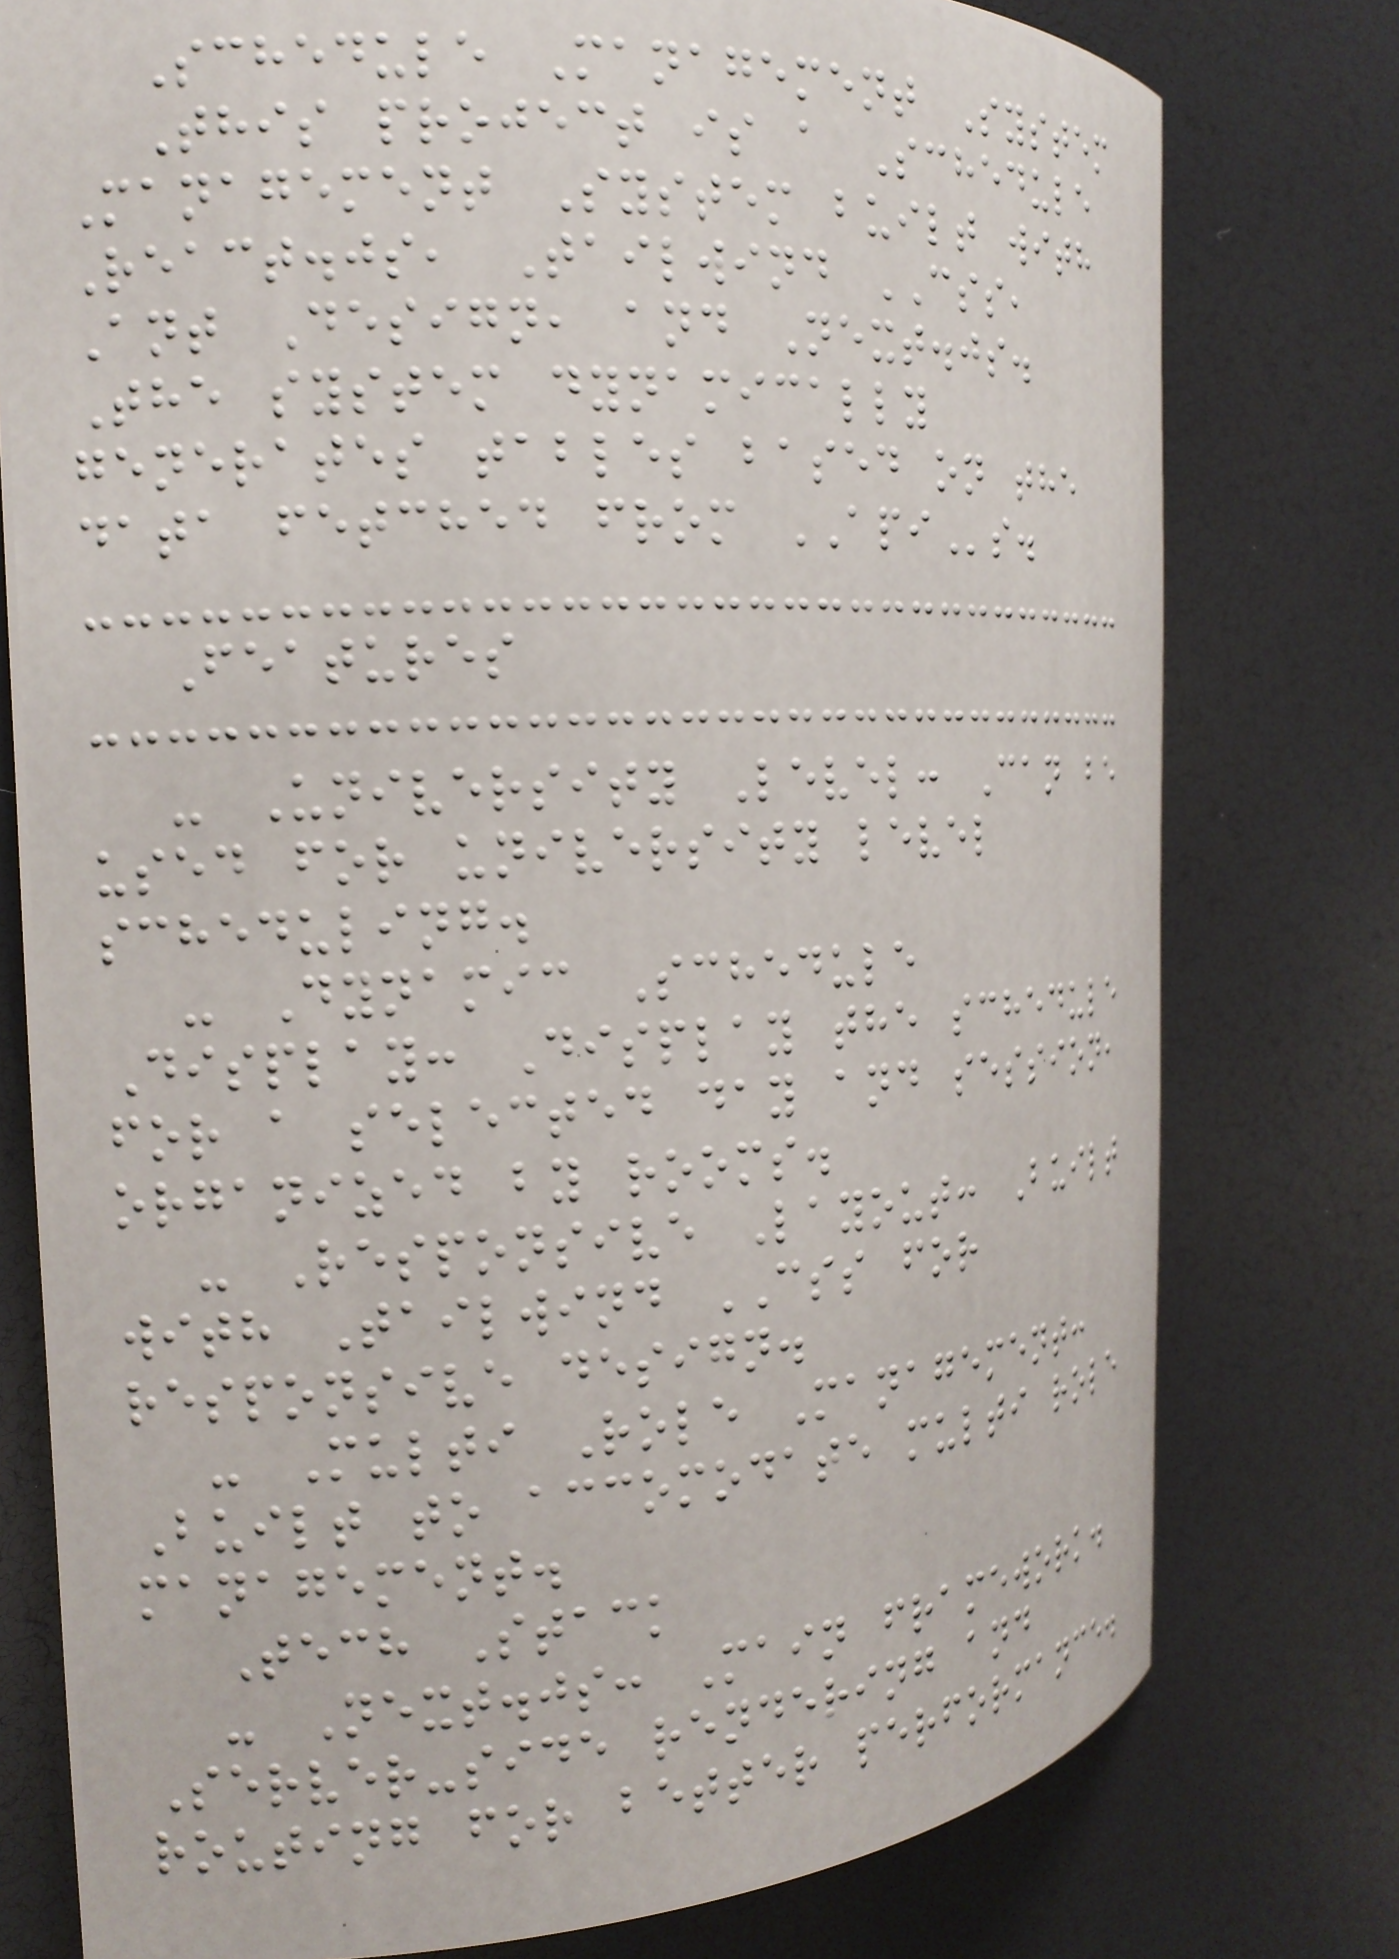Schedule Management System
This project is a Schedule
Management System built with
React.js, Tailwind CSS,
Ant Design, and Next.js.
The system dynamically
generates tables based on the
data fetched from APIs.
Features
- University Level: Can be
used for university level
scheduling.
- Dynamic Schedule
Display: Display the schedule
for a selected day and session,
organized by rooms.
- Responsive Layout: Built
with Tailwind CSS for
responsive design.
- Multi Role Management:
Built to accomodate multi role
management.
Tech Stack
- Next.js: Main framework.
Server-side rendering and
routing for better performance.
